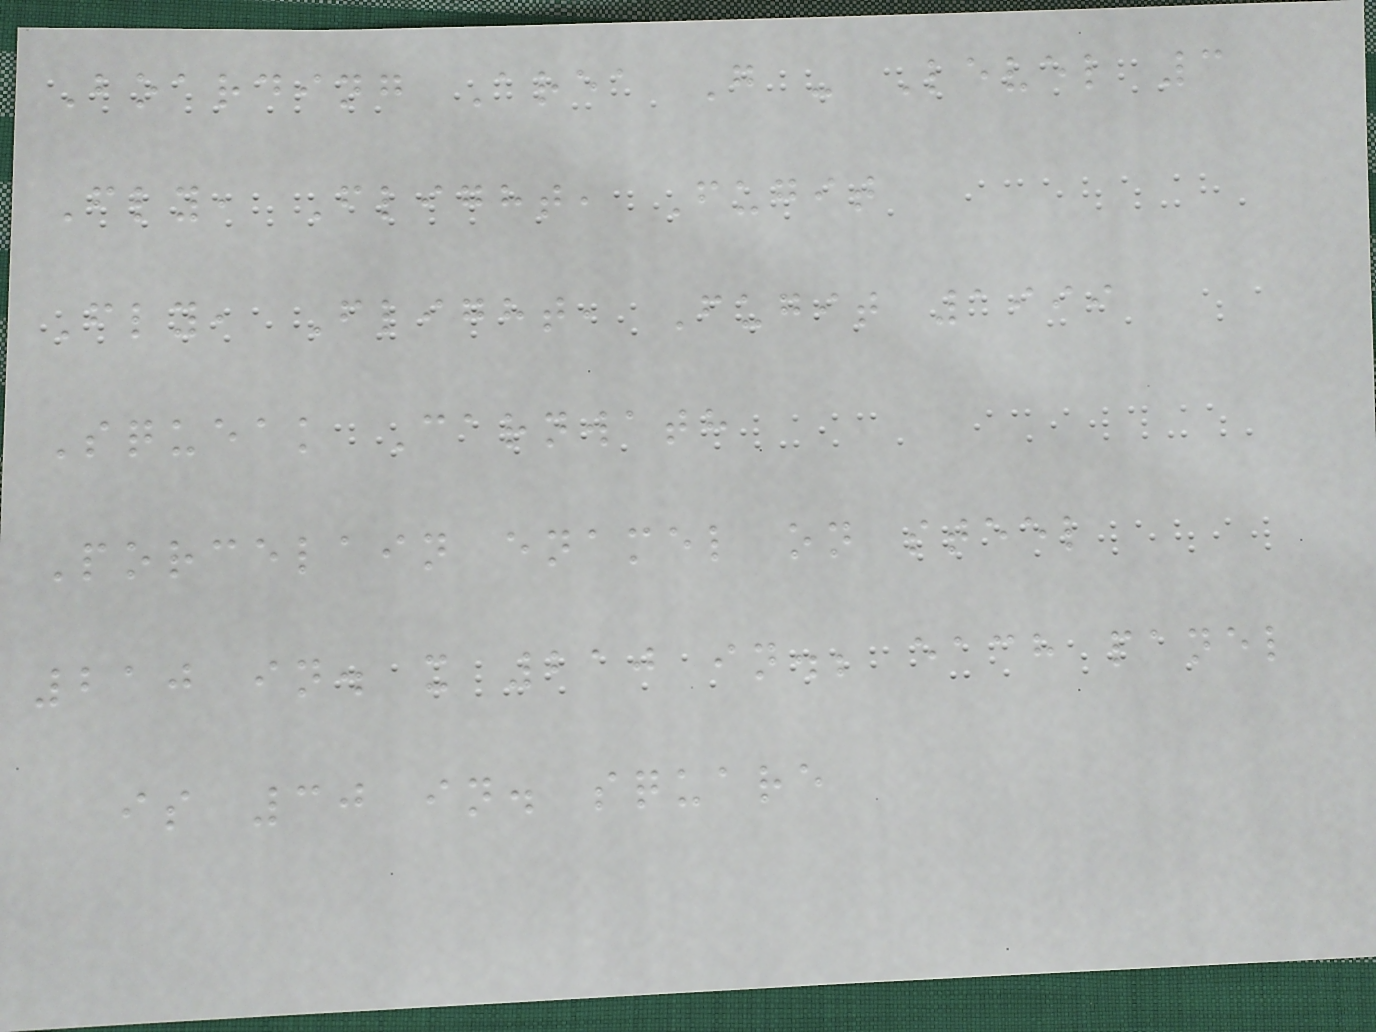Boarding Area G - Level 3
Fly, Flight, Fugit
Fly, Flight, Fugit 1999
Squeak Carnwath
Porcelain enamel on steel
210 in. x 210 in.; each panel
is 30 in. square
